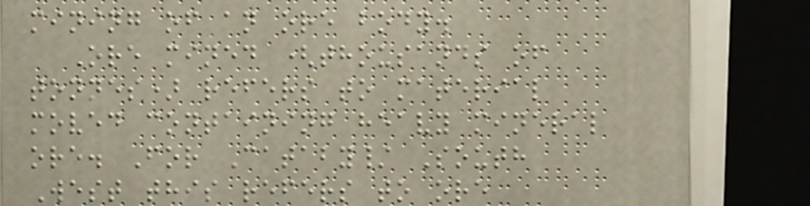mining of an ore body.
Ore mined (thousands of
tonnes) refers to material
moved containing heavy mineral
ore. For Cataby/ South
West this refers to ore
